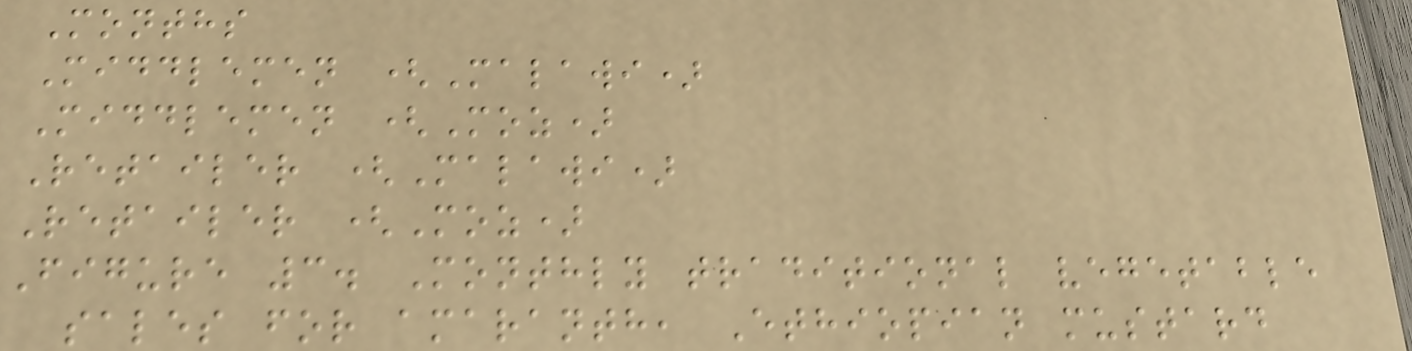Months
Middlemen (Malawi)
Middlemen (Moz)
Retailer (Malawi)
Retailer (Moz)
Figure 3. Monthly traditional vegetable
sales for amaranth, Ethiopian mustard
